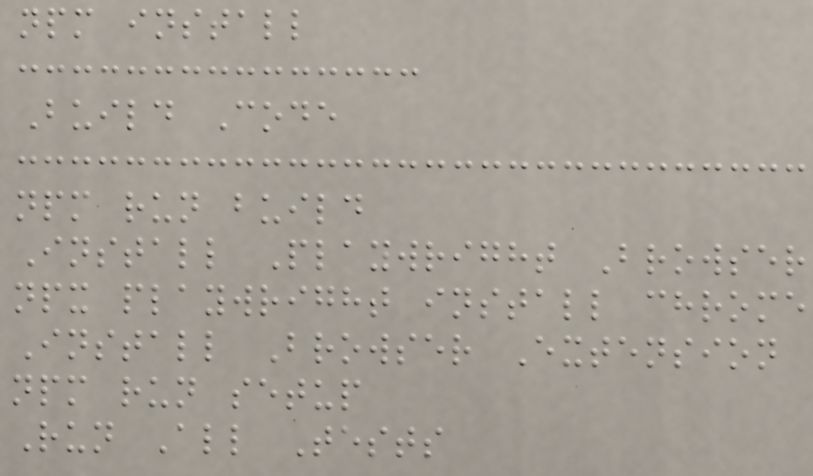npm install
Build Code
npm run build
Install Playwright Browser
npx playwright install chrome
Install Browser Extension
npm run setup
Run All Tests
